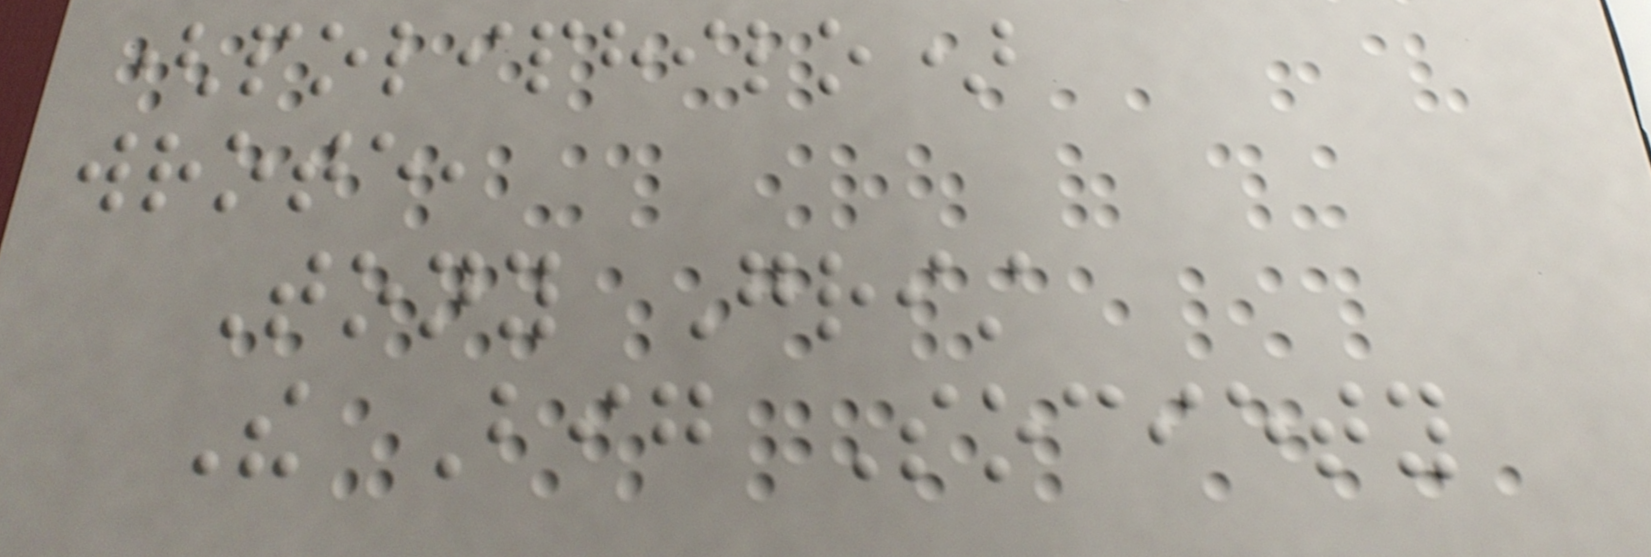(poliphilo)
wrote,
Tony Grist
The Big Society
